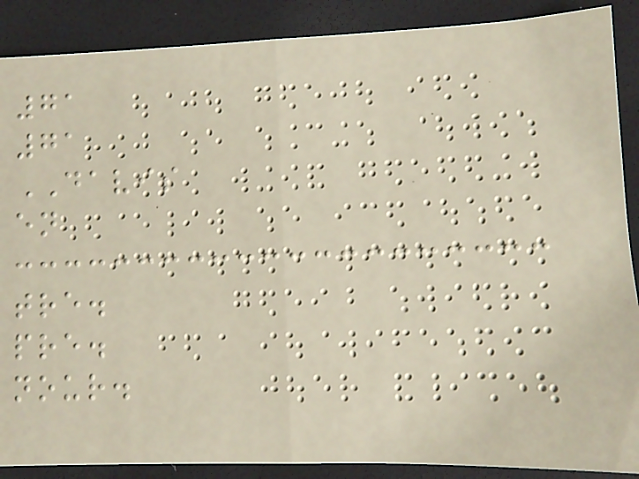71
71
DAVIS
en
tre.
pre.
nour.
